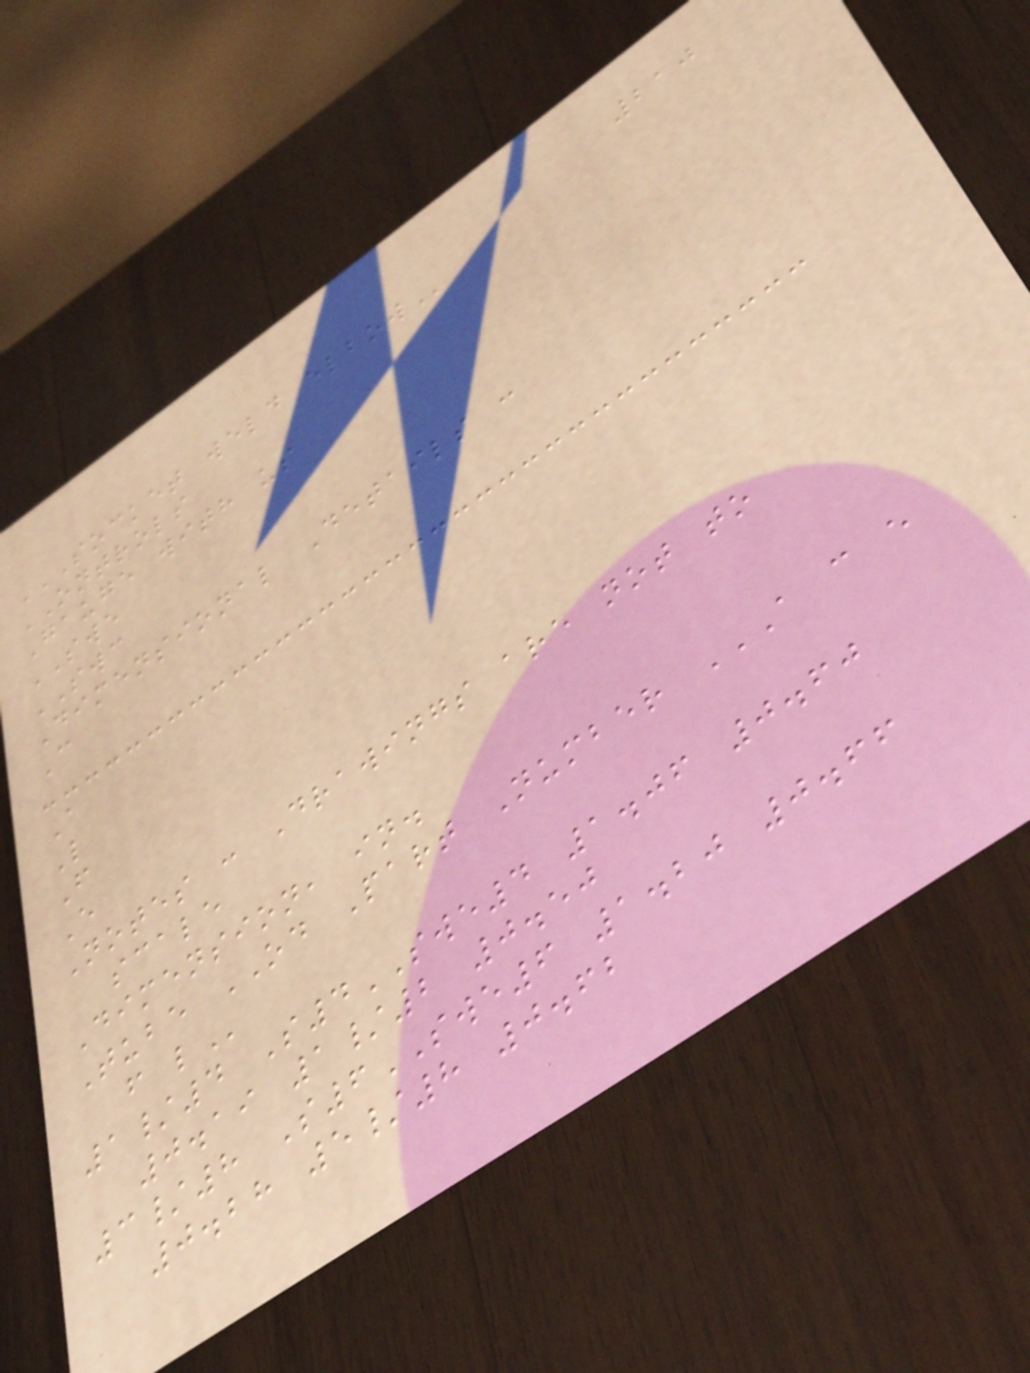210
SOCKET WELD ELBOW
ONTROLS
Gauge with us
SWE
SWC
Dimensional Details :
C
A
L
F
E
Notes : Drawings are not to
scale
Dimension, in.
Tube OD Part Number A C E
F L
1/4 S4SWE4 1.06 0.60
0.19 1/2 0.50
3/8 S6SWE6 1.20 0.66
0.28 5/8 0.62
